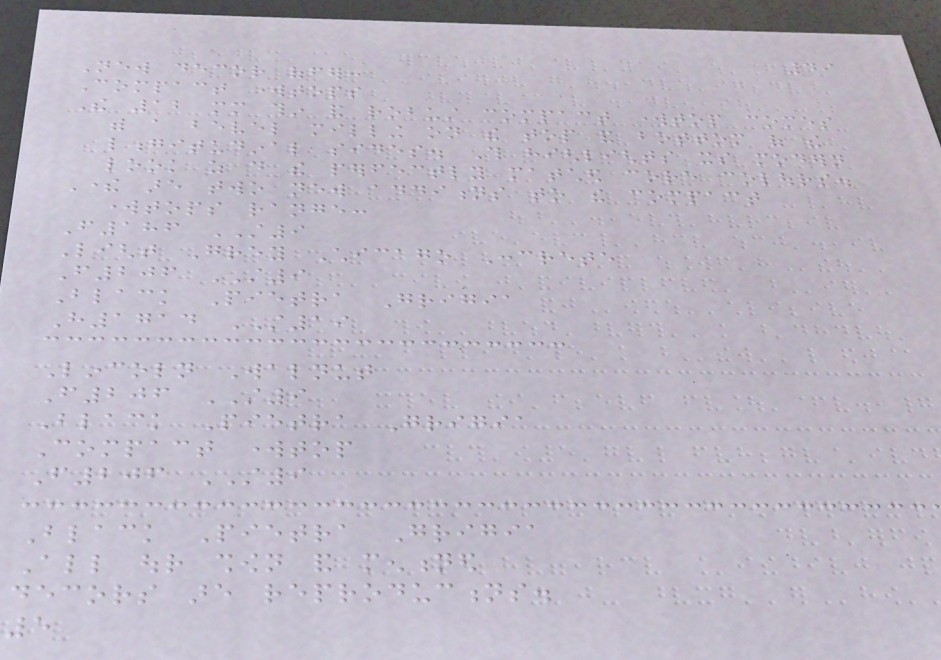49
New decor offer:
Compact worktops
The 12 mm thin and robust compact worktop comes
with a bevel milling on the top and bottom of the
longitudinal sides. This highlights its modern
look as do the perfectly matched core colours.
There are two new additions to the compact
worktops range:
F186 ST9
Light Grey Chicago Concrete
F206 ST9
Black Pietra Grigia
H1714 ST19
Lincoln Walnut
F206 ST9
Black Pietra Grigia
Compact worktop
F206 ST9
Black Pietra Grigia
All our shown and mentioned
decors are reproductions.
5
